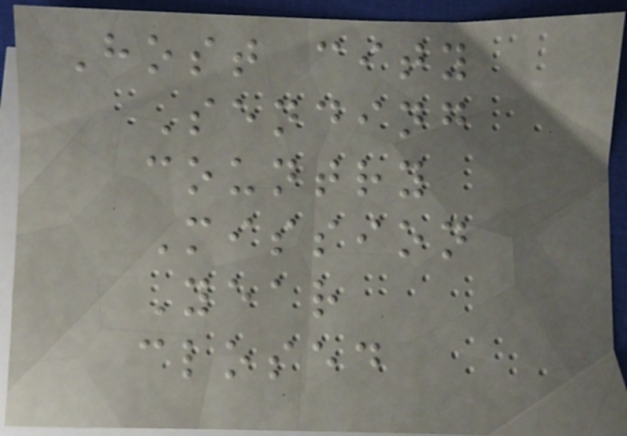Host city
Sending
country
Mission
Year
closed
